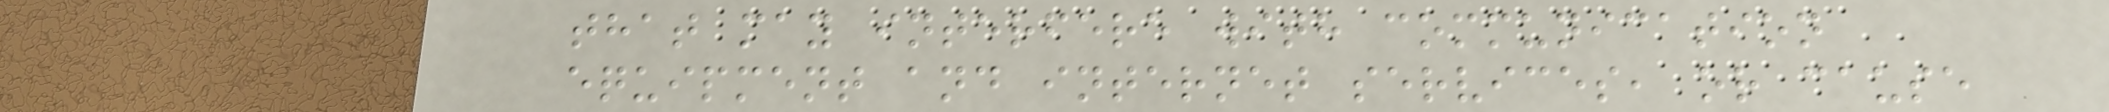that may interfere with communication
equipment and internet services, or cause
